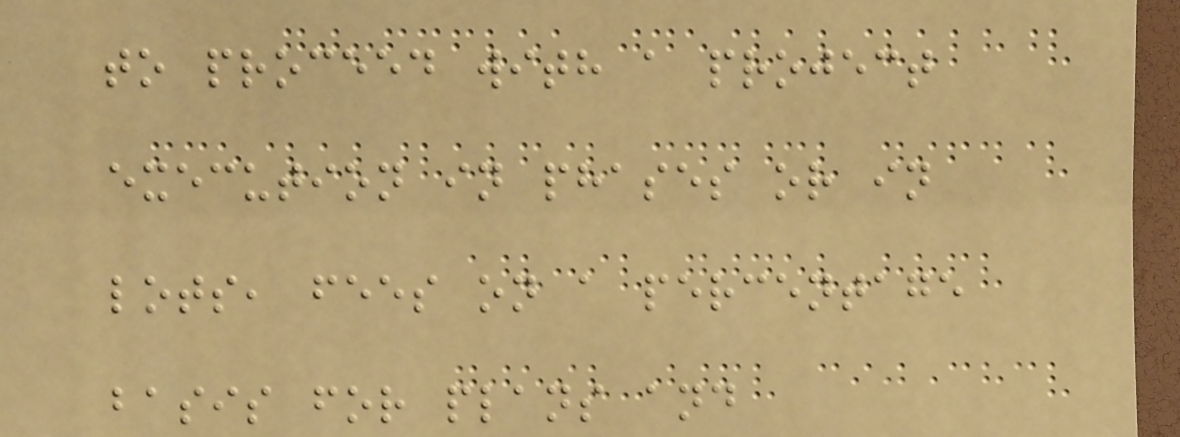to proceed with a project
execution in phases or in
lots, fees on a percentage
basis for plans and
